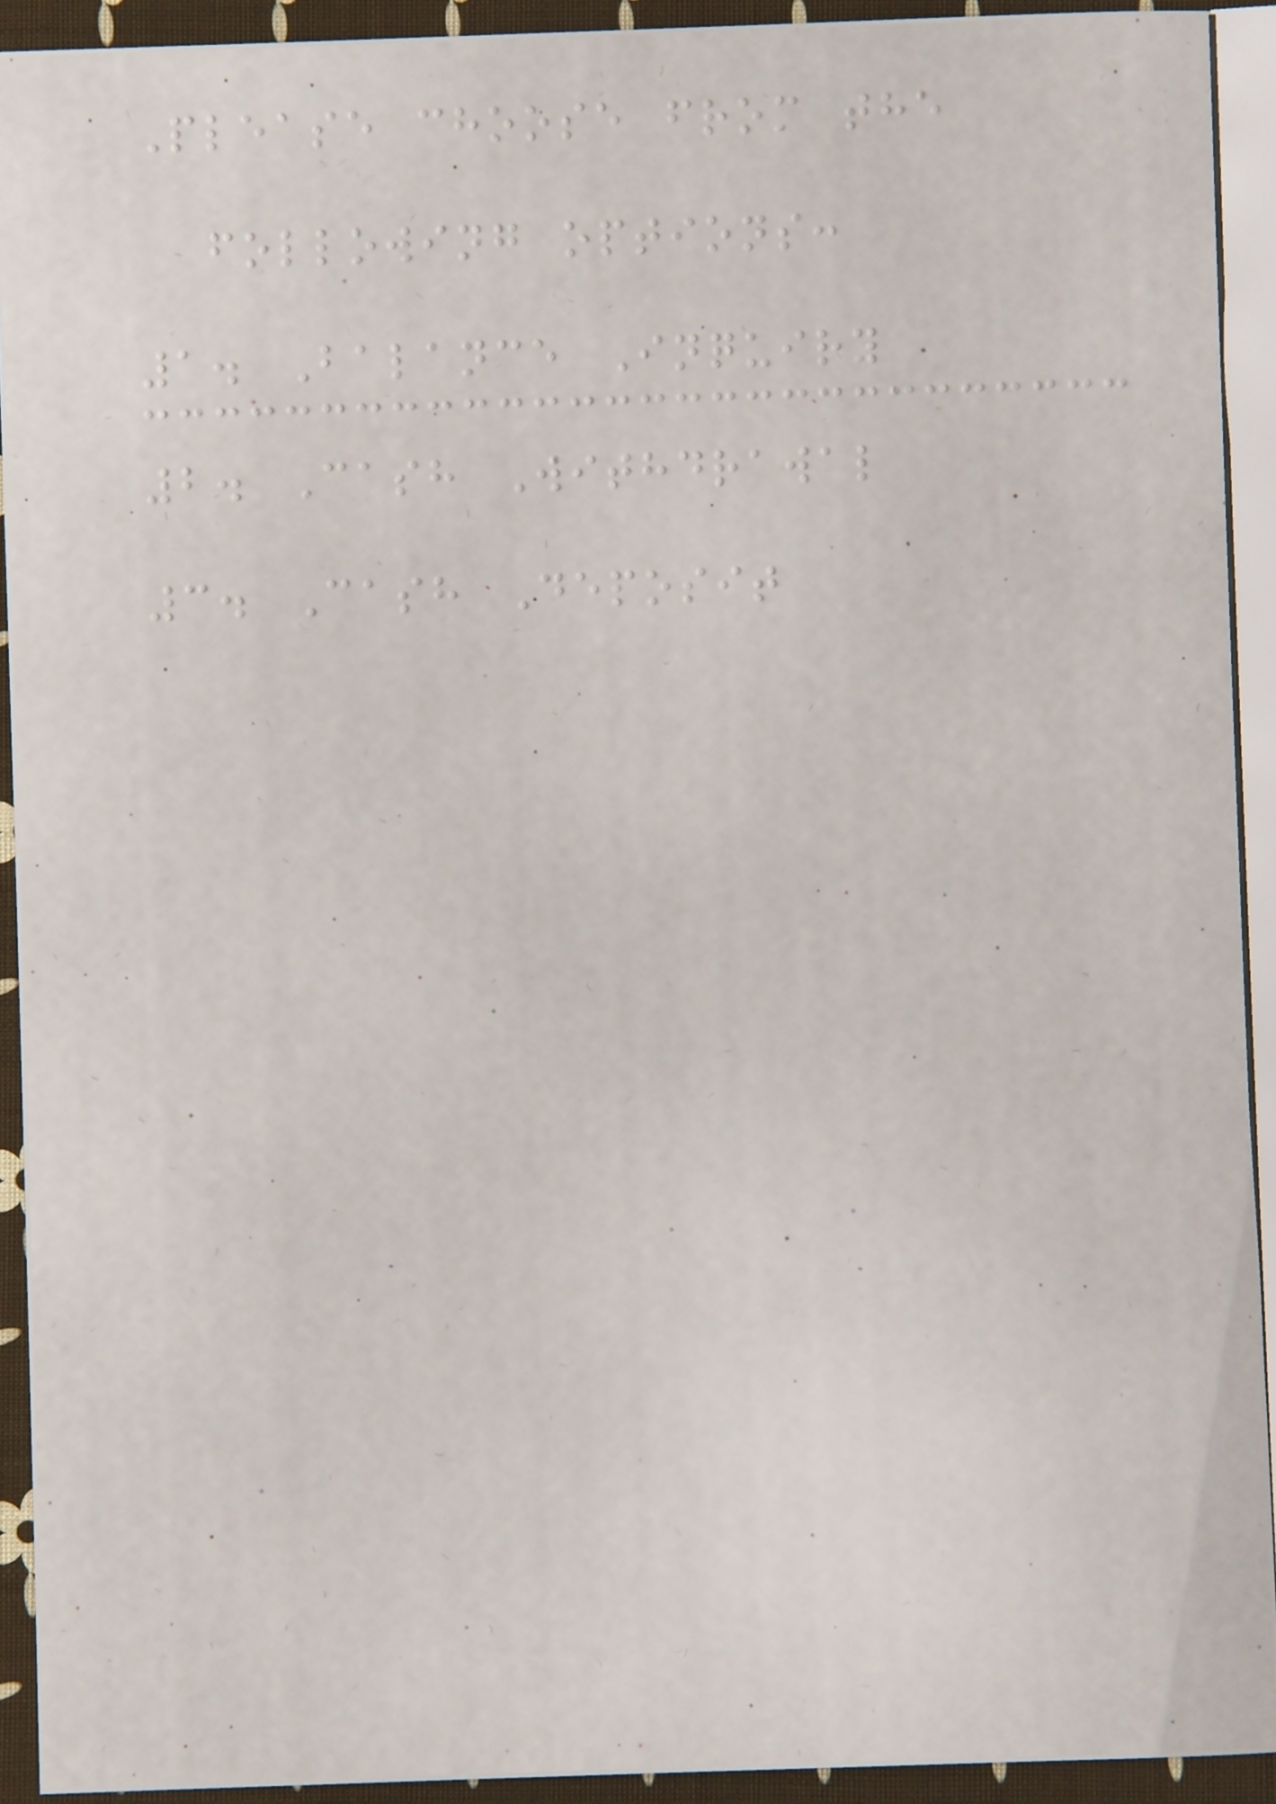Please choose from the
following options:
1. Balance Inquiry
2. Cash Withdrawal
3. Cash Deposit
